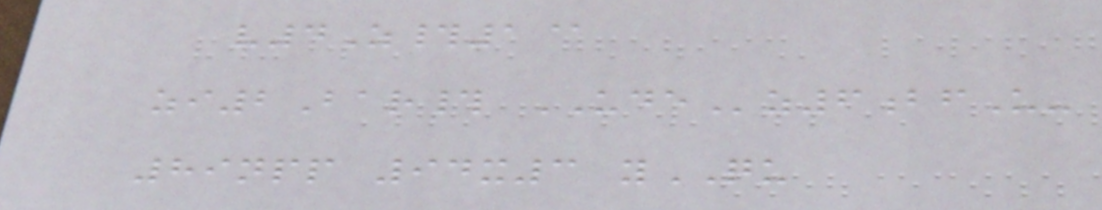v4Z#1@
zi2Bar# UDEz6bfU-
89npp 94x3 yQU
